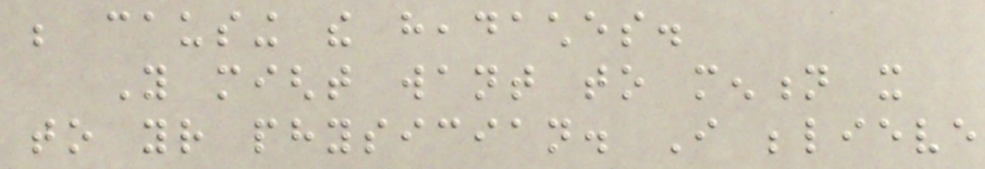be causing the headaches.
You might want to mention it
to your physician. I believe
